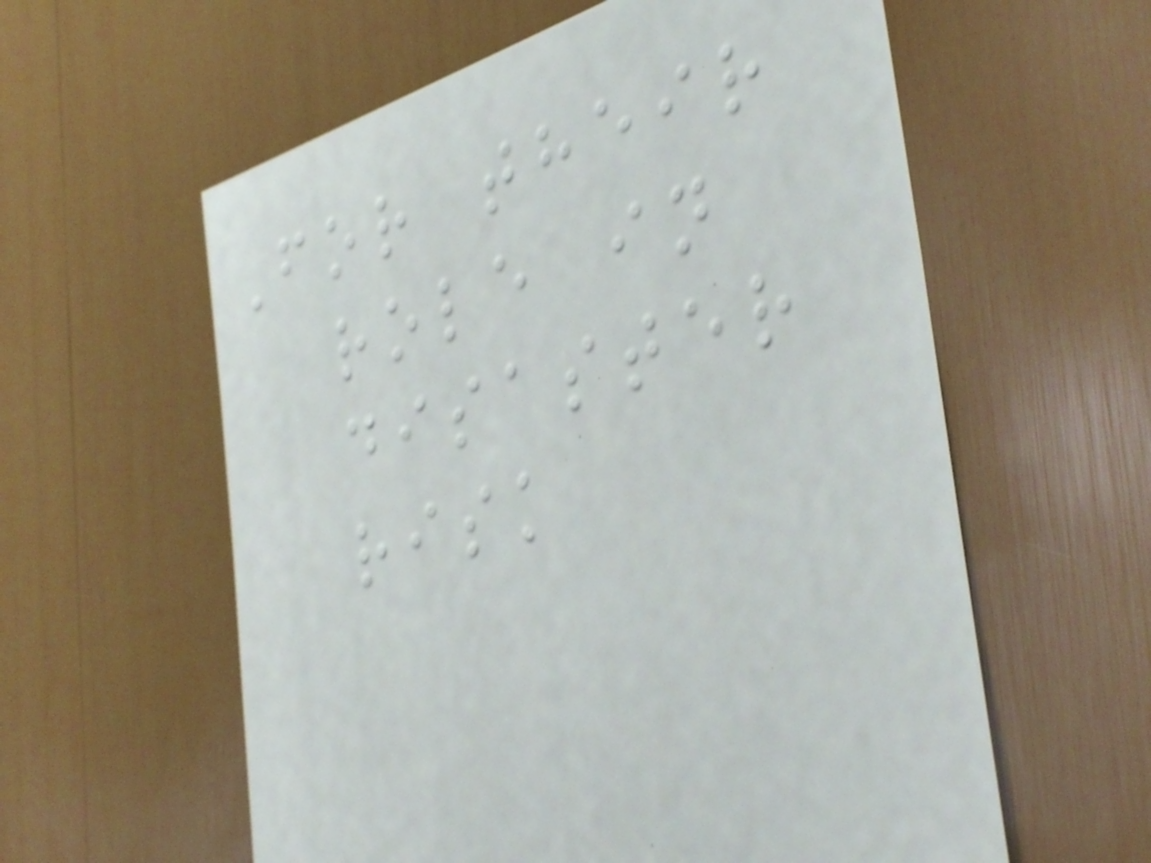For their
role in
disaster
risk
